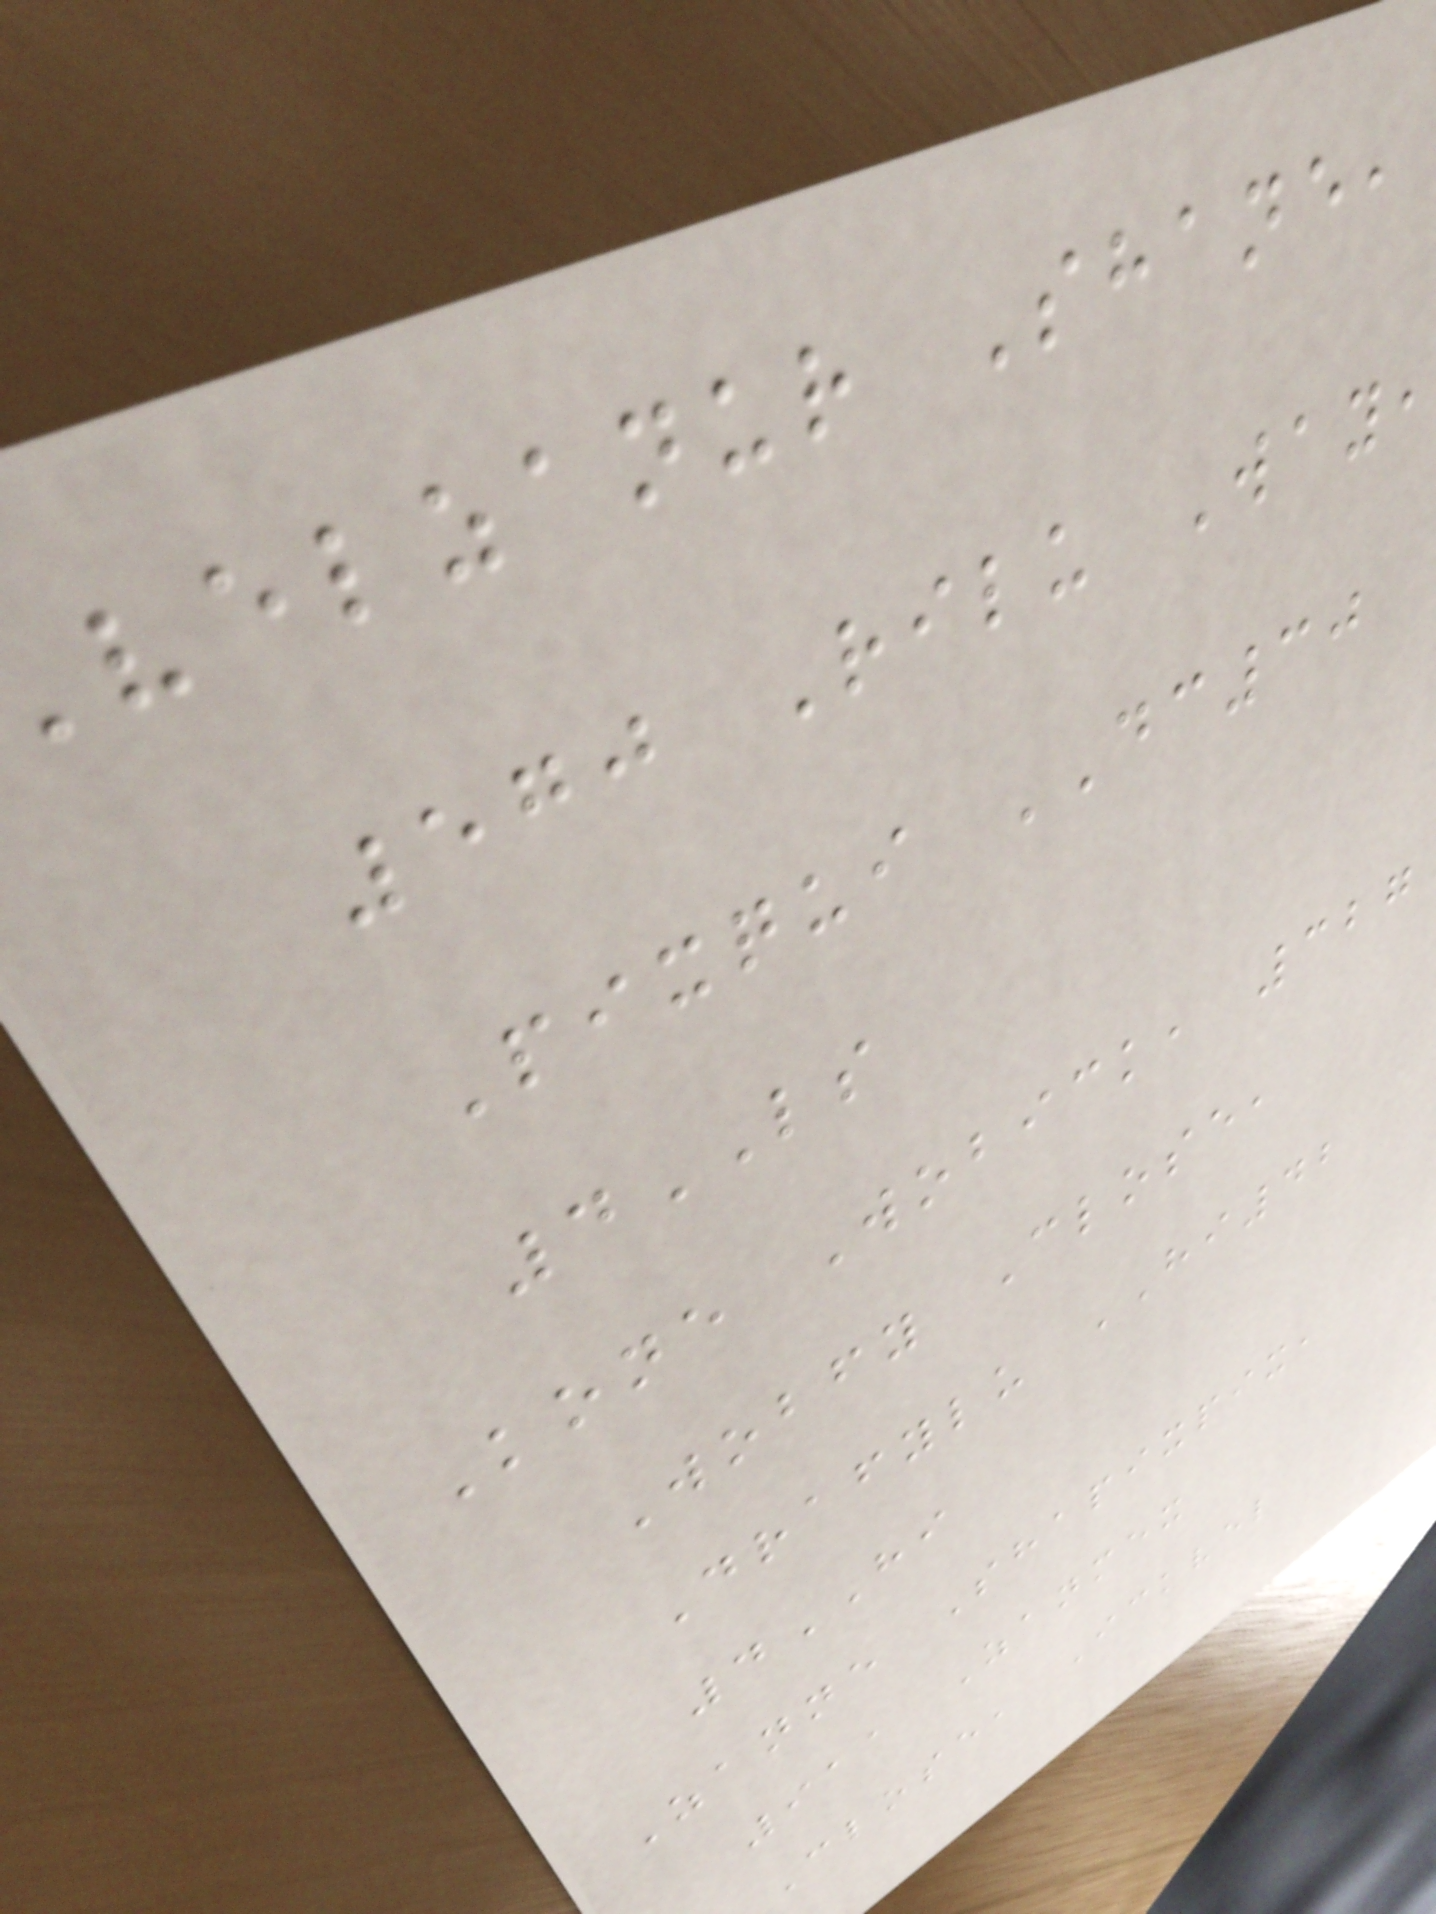velzanur Shane,
570 Rilu Way,
Pixqui DC30
4LS
Kone Wobick, 327
Wobfy Close,
Drafylu HI42
4HI
Zanne Shapixpix,
911 Zanmex
Close, Ickvel
